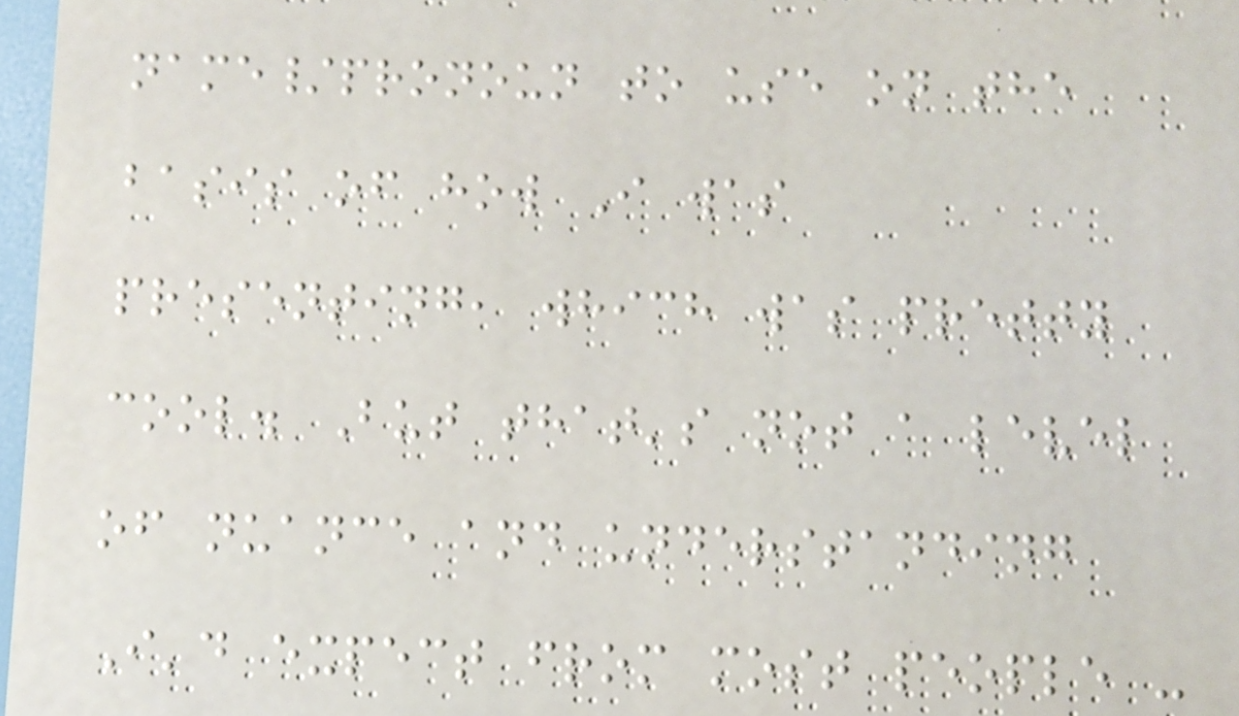name/pronoun to use on the
basis of how I was
presenting, which was pretty
cool. But that's not a level
of nuance and understanding
I'd expect from most people -
